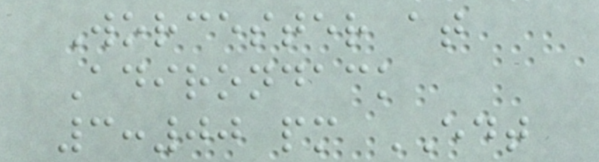Worcester at
Adirondack
3:00 pm EDT
